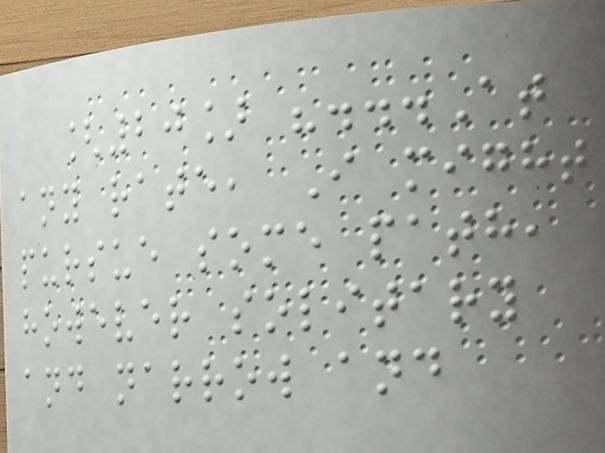[20] "...At
any rate, I might
pursue some path,
however solitary
and narrow and
